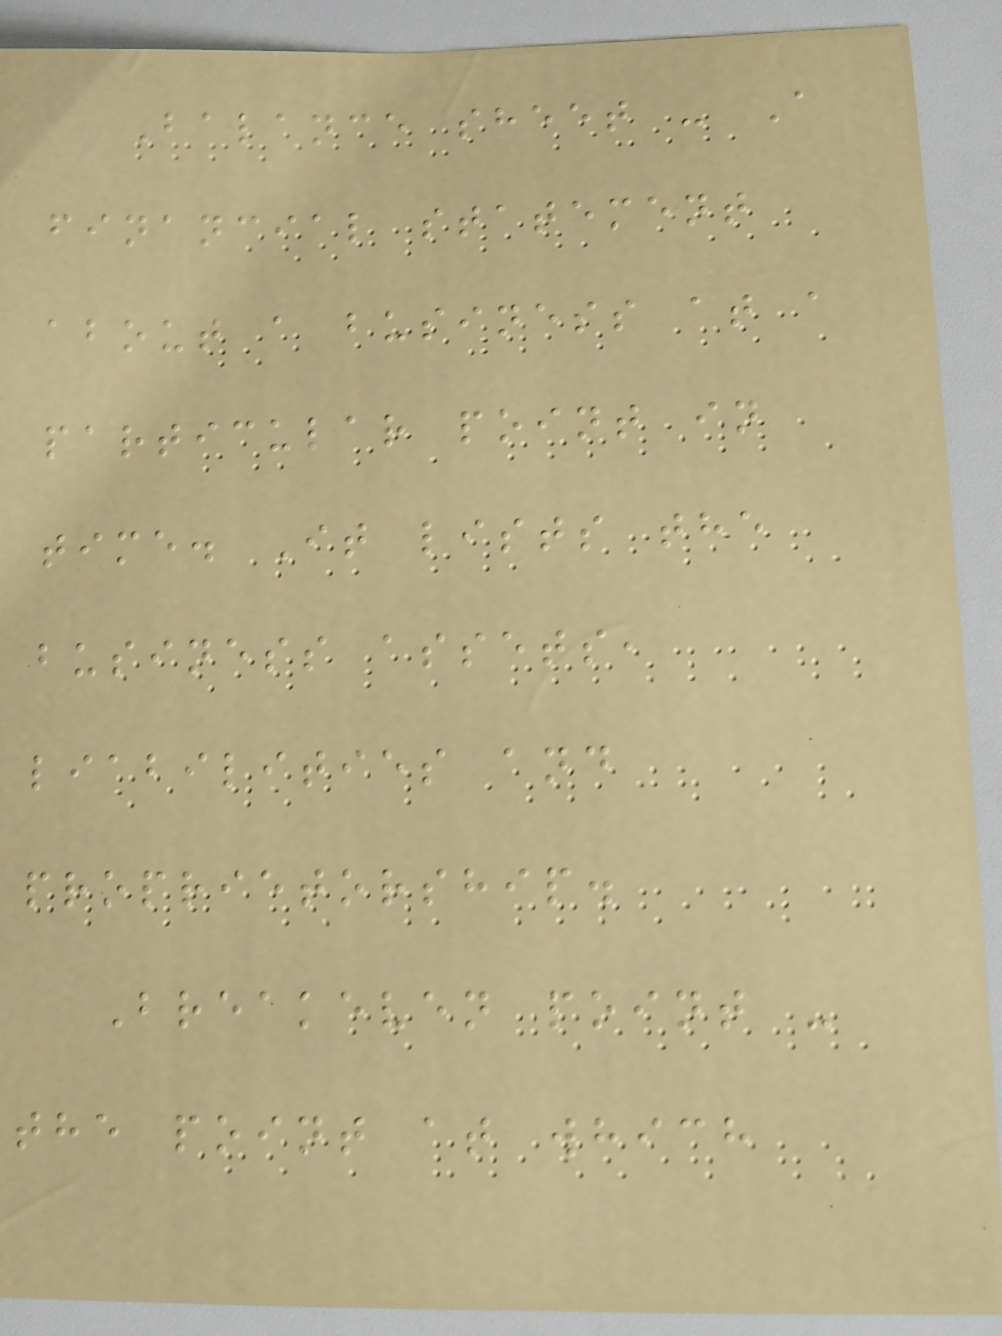Balance sheet - A
financial statement
about a business at a
particular point in
time. It lists the
business assets,
liabilities and
proprietorship.
Breakeven point -
the point at which
